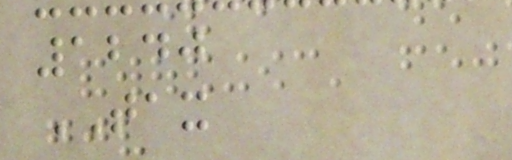1240
TAX
